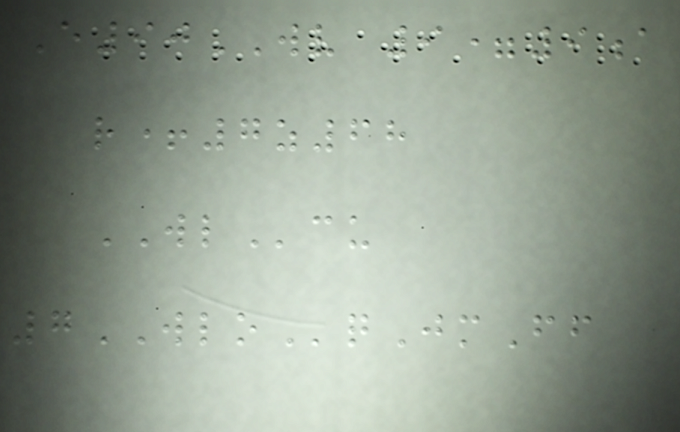E90WV 9=9a
r+7z68
WLcu
7WLOqJmFf
